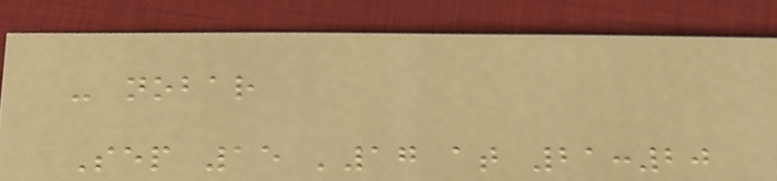- nobar
Sep 15 '17 at 21:20
